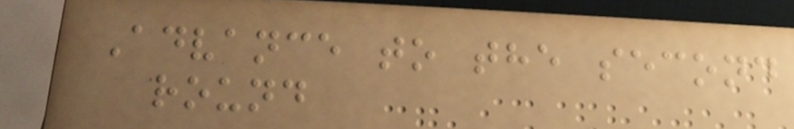Advance to the second
round
